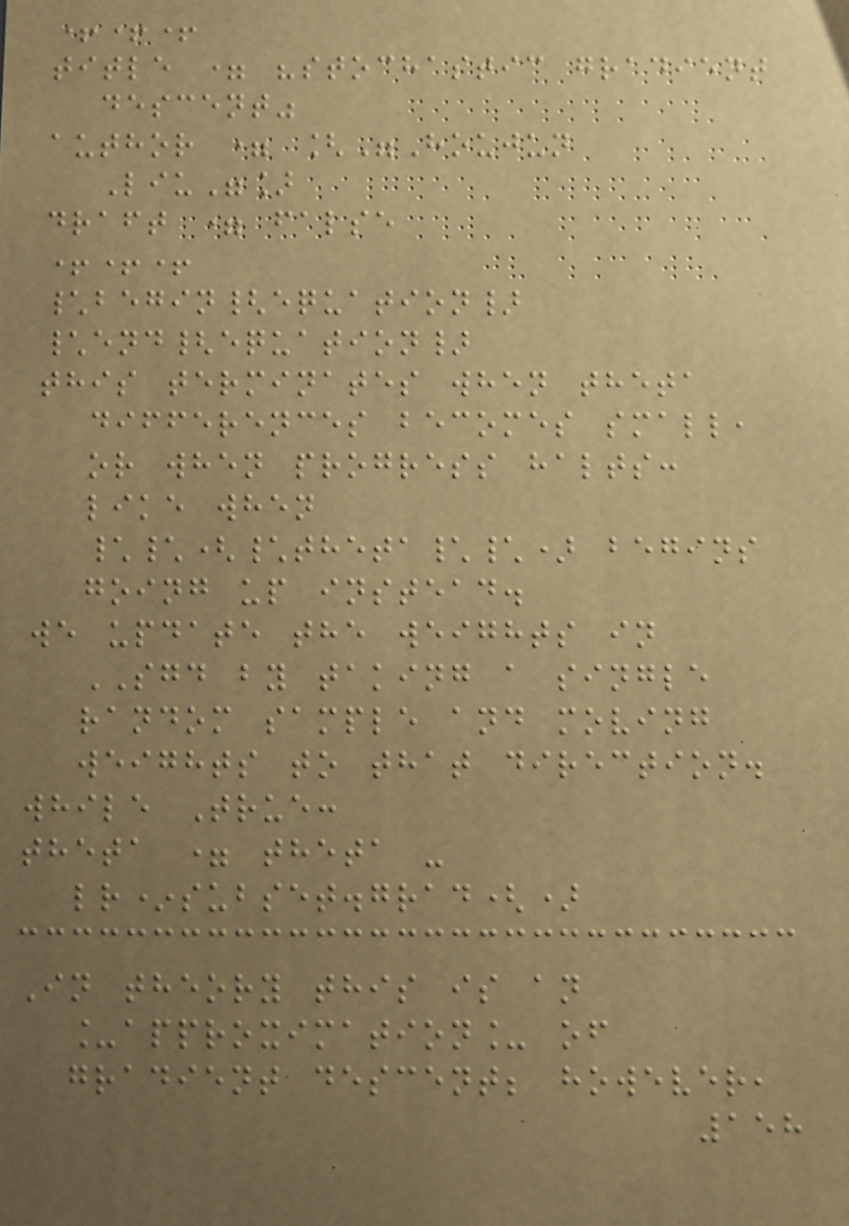+++
title = "stochastic gradient
descent"
author = ["Houjun
Liu"]
draft = false
+++
\begin{equation}
\end{equation}
this terminates when theta
differences becomes small,
or when progress halts:
like when
\\(\theta\\) begins
going up instead.
we update the weights in
SGD by taking a single
random sample and moving
weights to that direction.
while True:
theta = theta -
lr*subset.grad()
In theory this is an
_approximation_ of
gradient descent; however,
158
